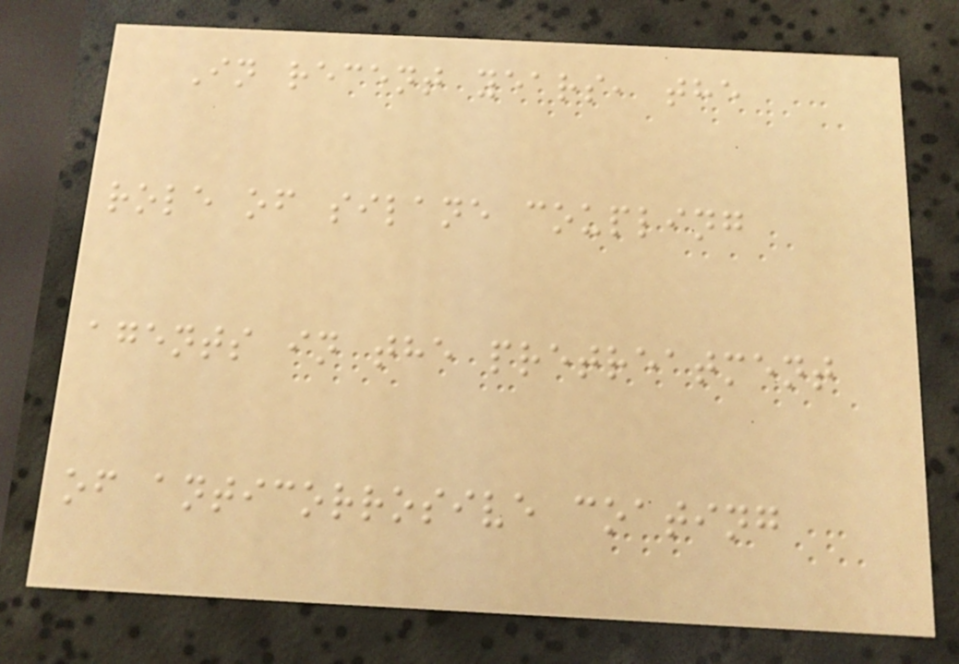In recent years, the
role of silane coupling
agents in the pretreatment
of anticorrosive coating
